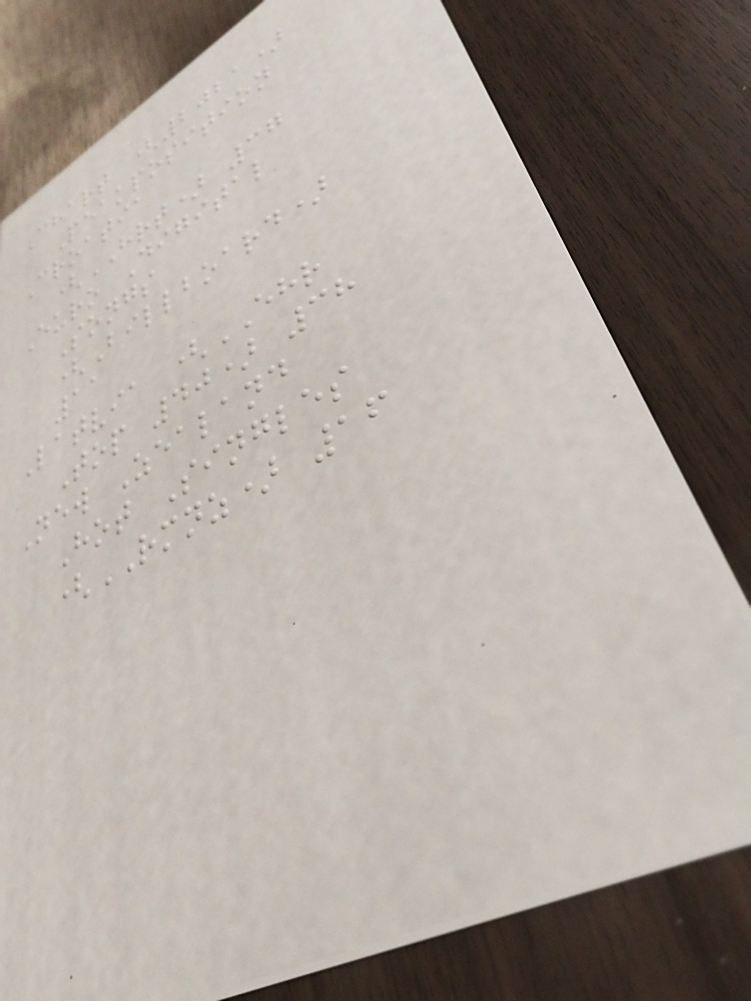Chart (2021)
Peakposition
Croatia
(HRT) 37
Euro Digital
Songs
(Billboard)
11
Latvia (EHR
Top 40) 38
New Zealand
Hot Singles
(RMNZ) 16
